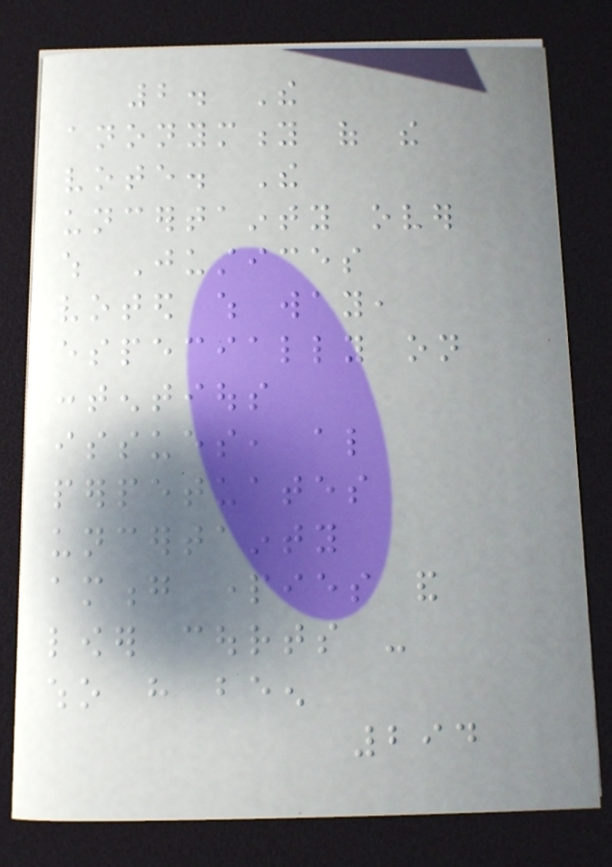2. The
anonymity of the
vote. The
uncertainty over
which Justices
voted which way,
especially on
contentious
issues, also
perpetuates
uncertainty
among parties and
lower courts -
who have been
294
